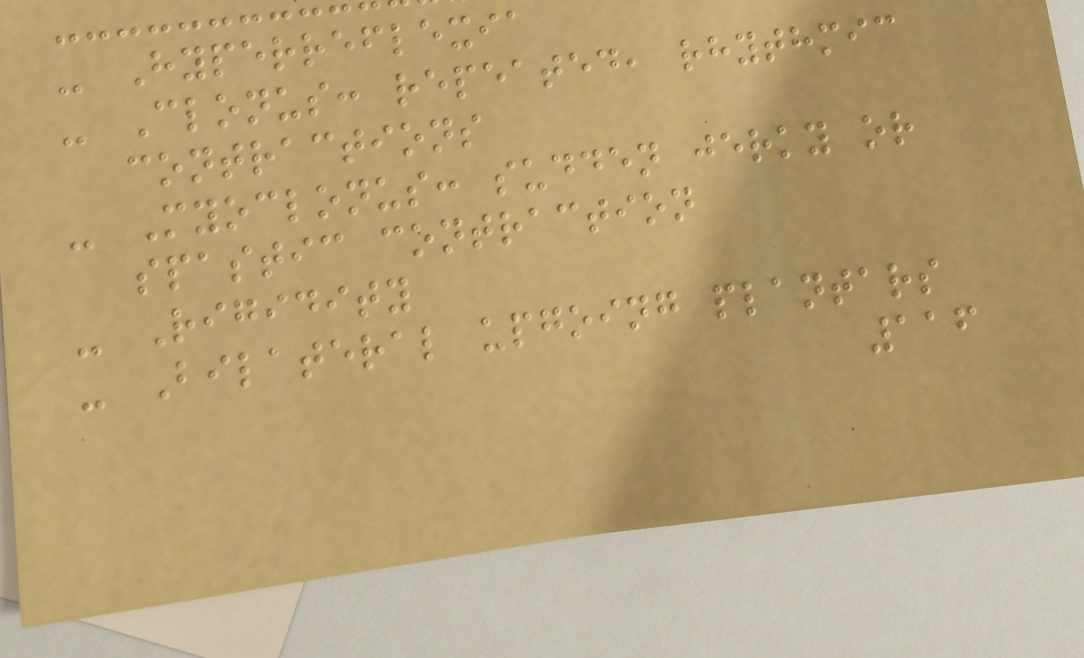- Hyperreflexia
- Clonus: repeated, rhythmic
contractions
- Myoclonus: sudden jerky or
spastic contraction
- Rigidity
- Bilateral upgoing plantars
116
